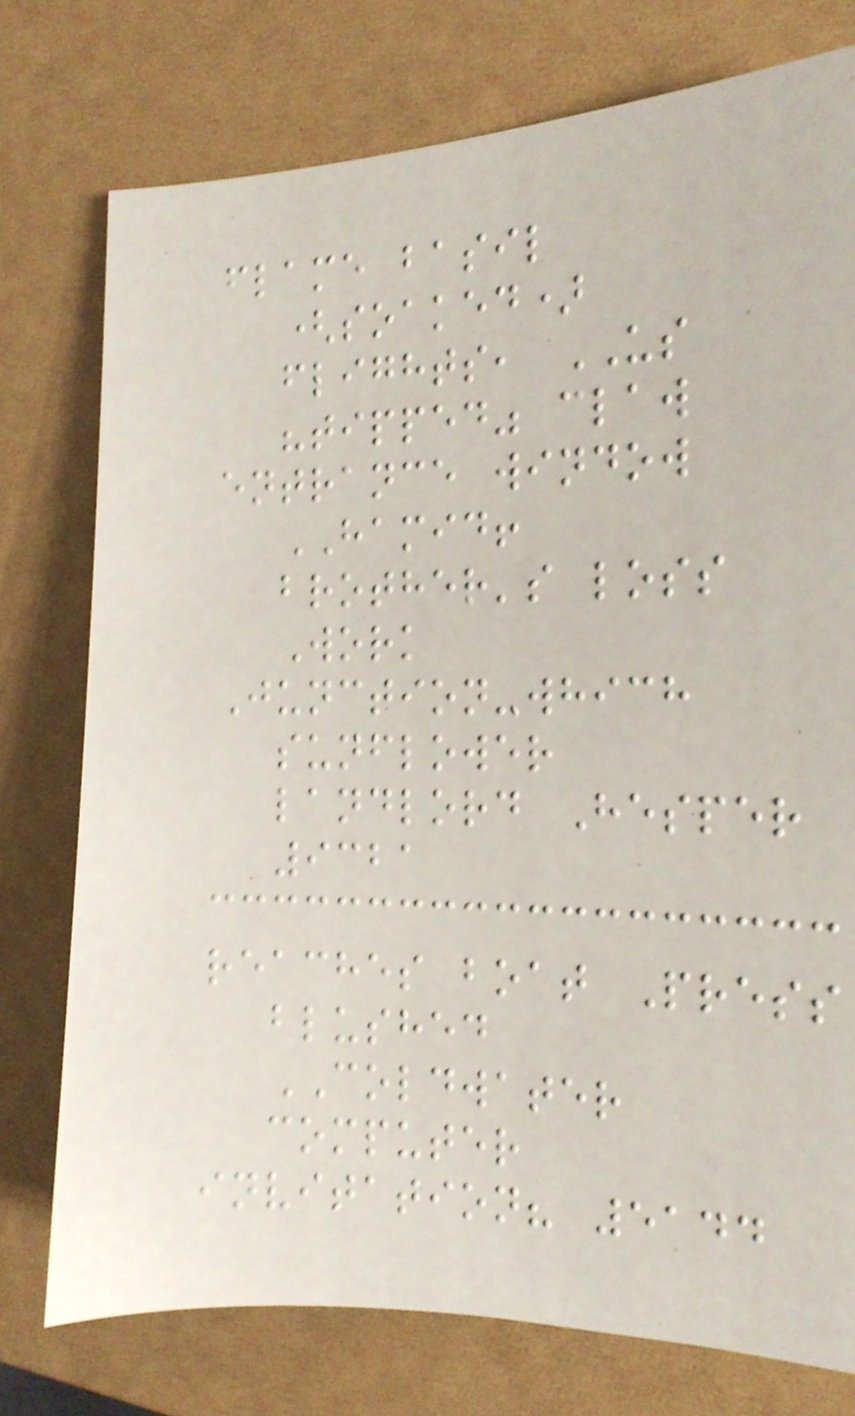flame basil
(soaked)
flights, US
"tipped" claw
entrance window
HAMID!
brother's loss
Work
Junction-which
sunflower
landlord Hesper
9321
reaches boat Press
blushed
COLDWATER
computer
invitation? 5144
